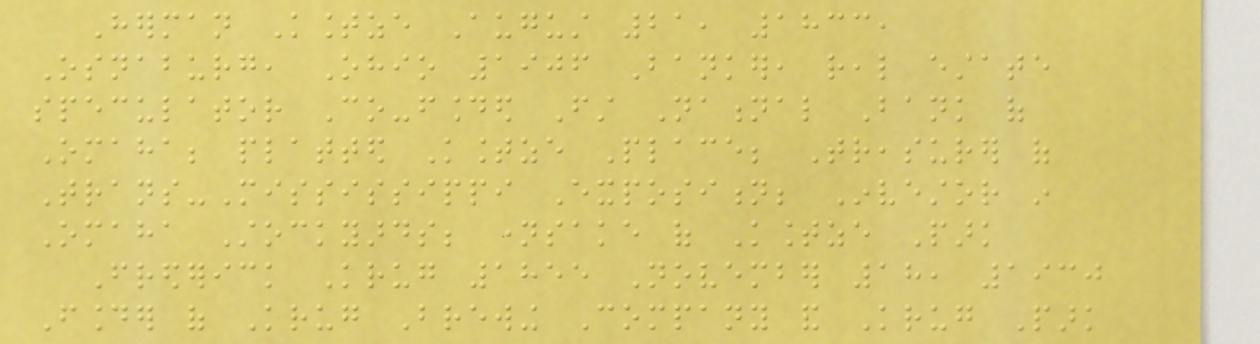Herman Kountze August 21, 1833,
Osnaburg, Ohio 1906 Banker, real estate
speculator Co-founded First National Bank of
Omaha; platted Kountze Place; Treasurer of
Trans-Mississippi Exposition; Investor in
Omaha Stockyards; namesake of Kountze Park
Frederick Krug 1855 November 18, 1930
Founder of Krug Brewing Company and Krug Park
